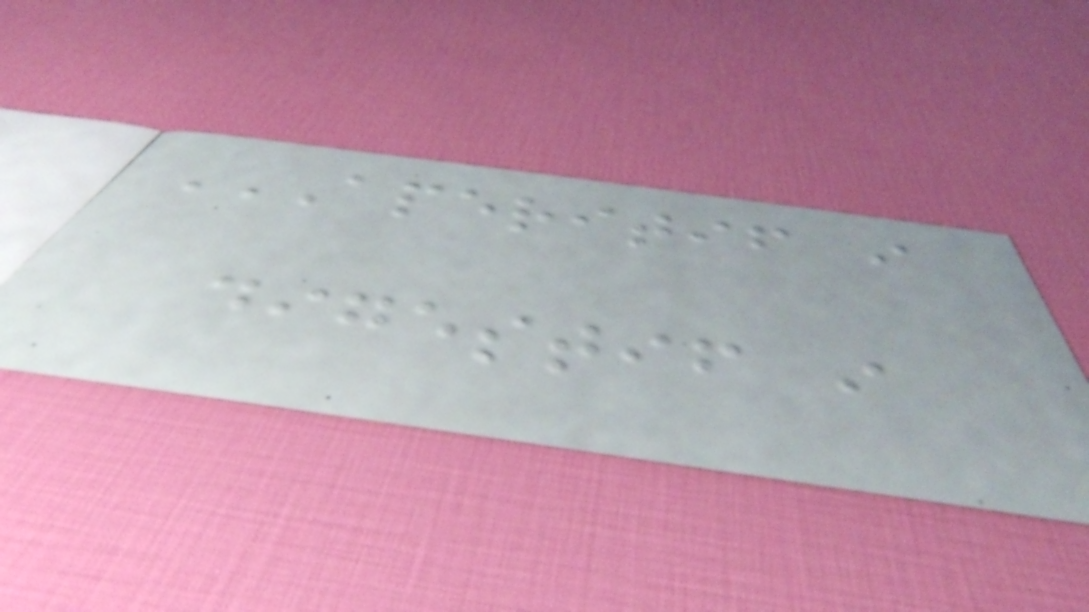APERITIF I
DIGESTIF I
